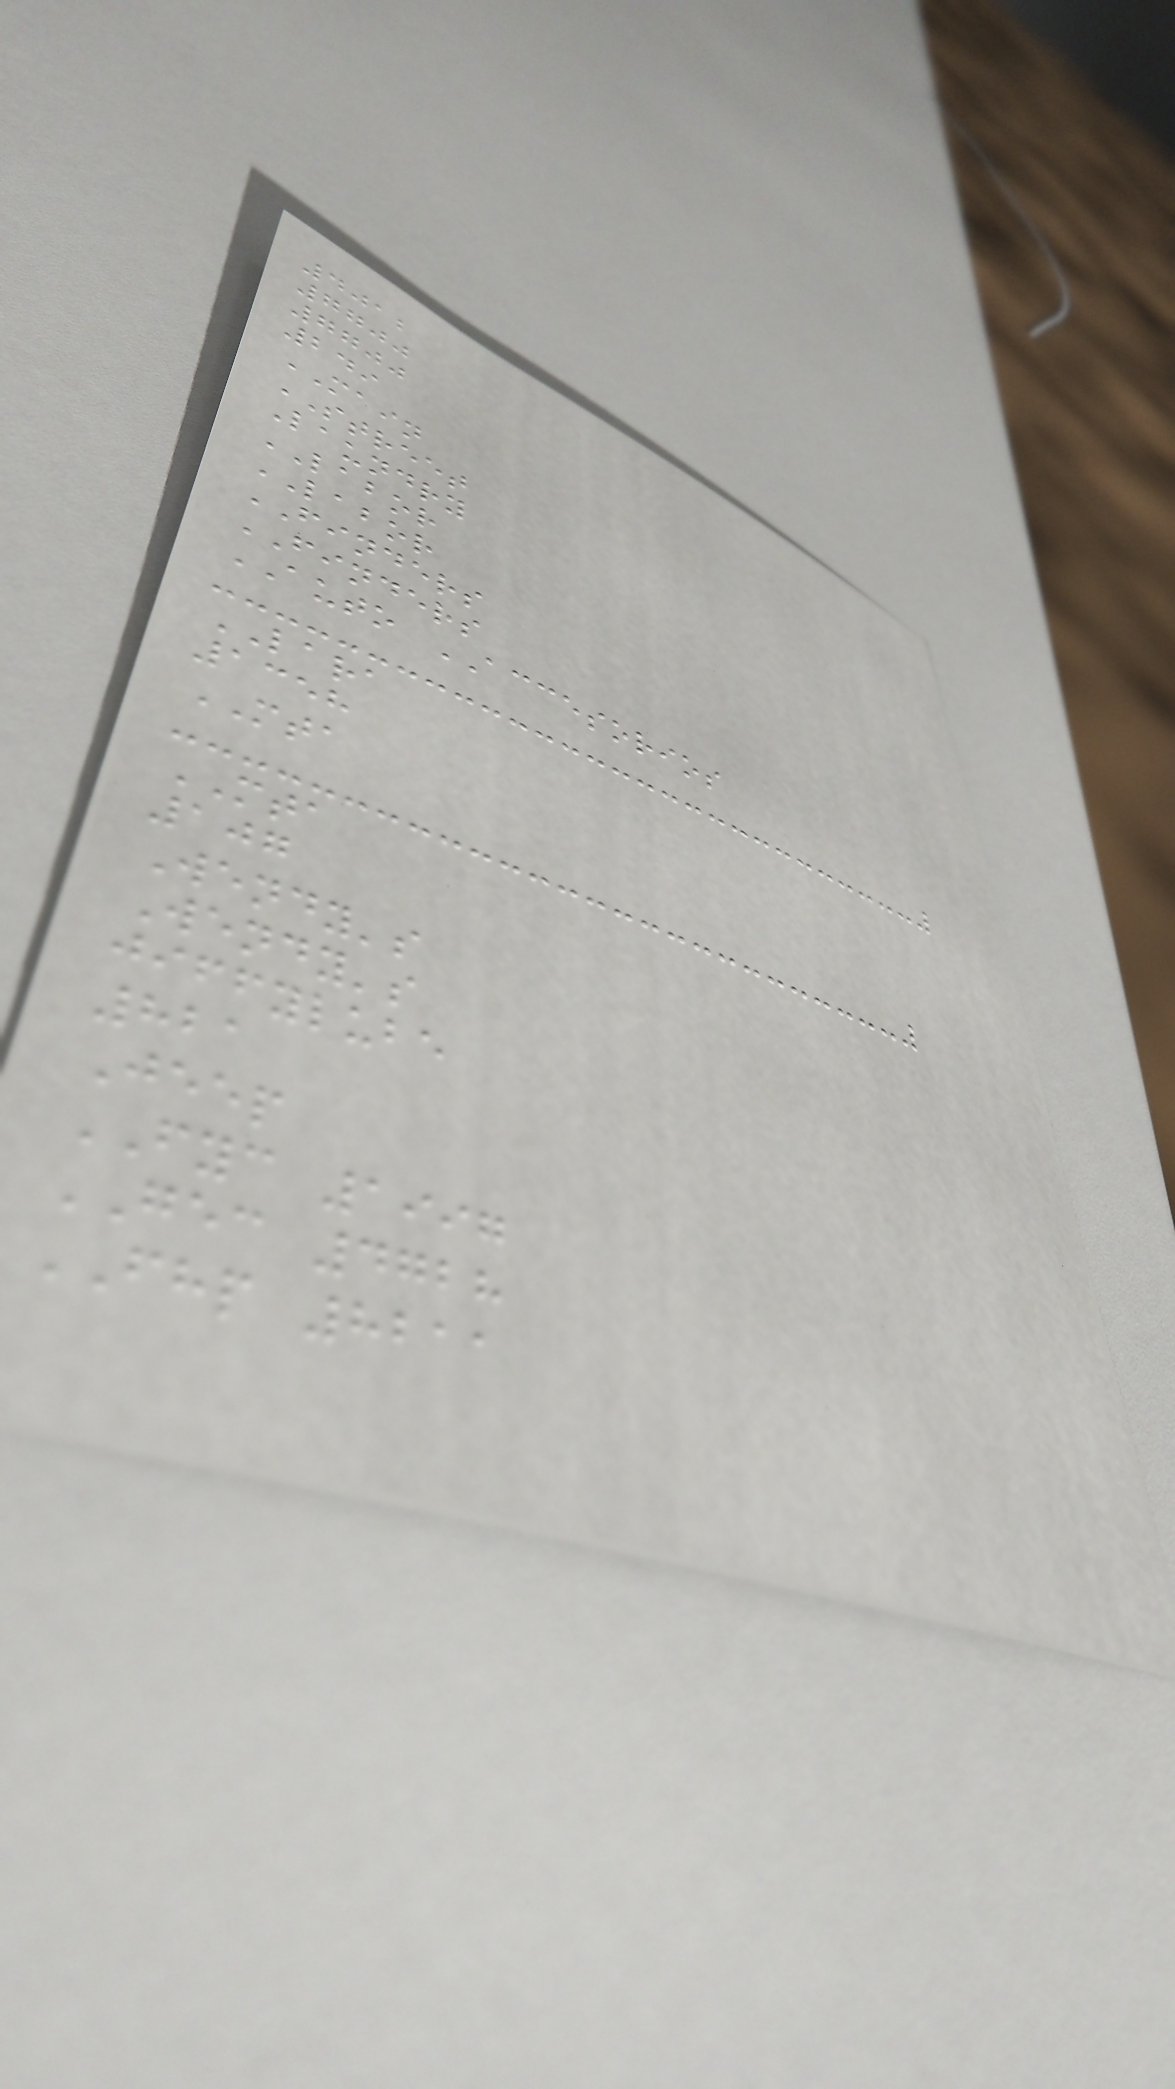4012
7700
7700
249
MAIN
STREET
Laundry
LABOR
LABOR
FINDERS
FINDERS
AUTO ACCESORIOS
LARA
1358
MTA
MTA
107
Wendy's
Wendy's
jiffylube
821
Jeep
FYC 1997
GEC 4728
FHP 8211
